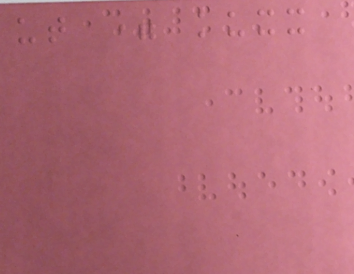ut = kuxx
